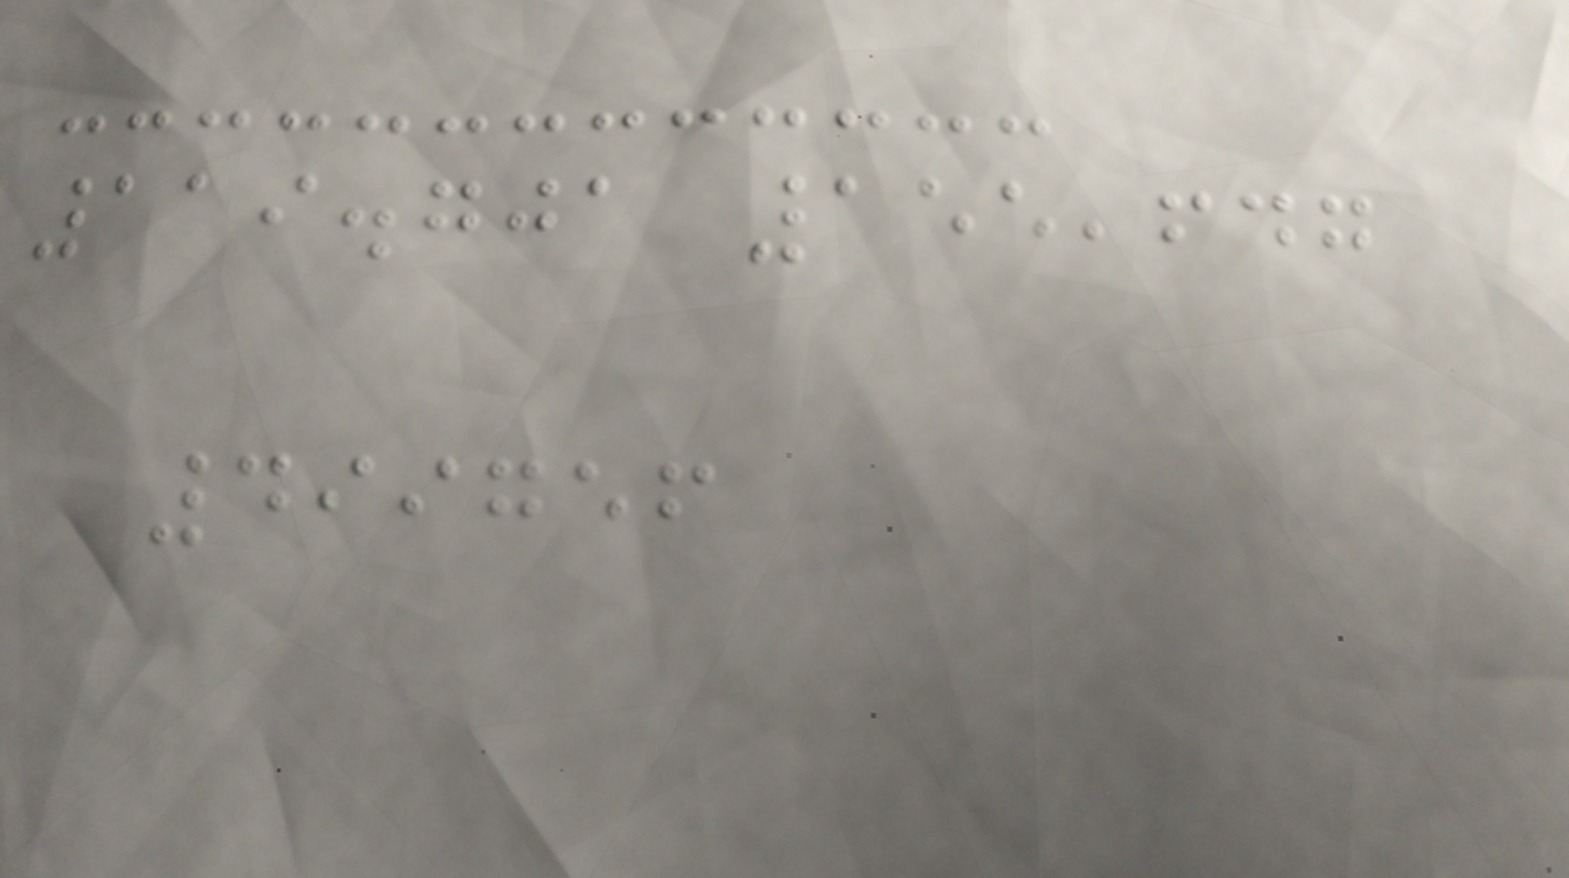119.701 155,647
499756
